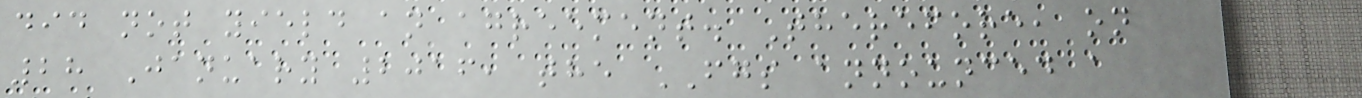did not yield an agreement. Therefore, on
28 January 2016, the FGS announced a
